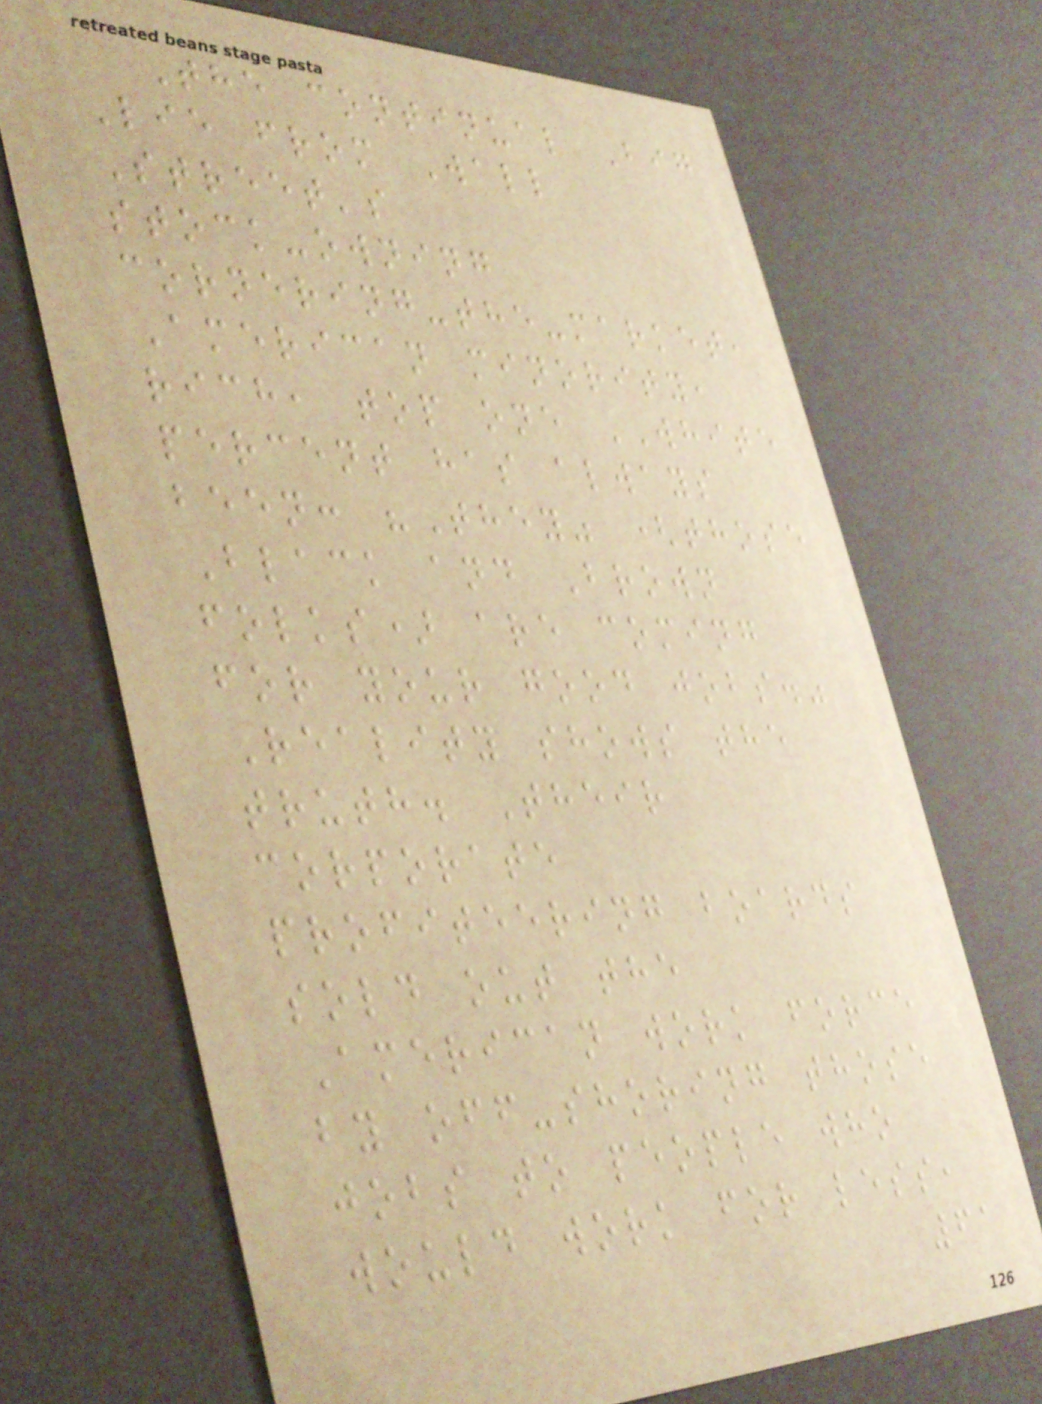The continual Big
Lie from Wall
Street's
stock-owning
cornering-the-market,
American minority,
rich, top one WHITE
percent has always
been: "They" (those
Black and Brown
folks) are coming
for your good jobs."
Reality shows the
truth. Their
corporate
profiteering boards
sold out the
American work force
by off-shoring those
jobs to people who
would work for less,
61
